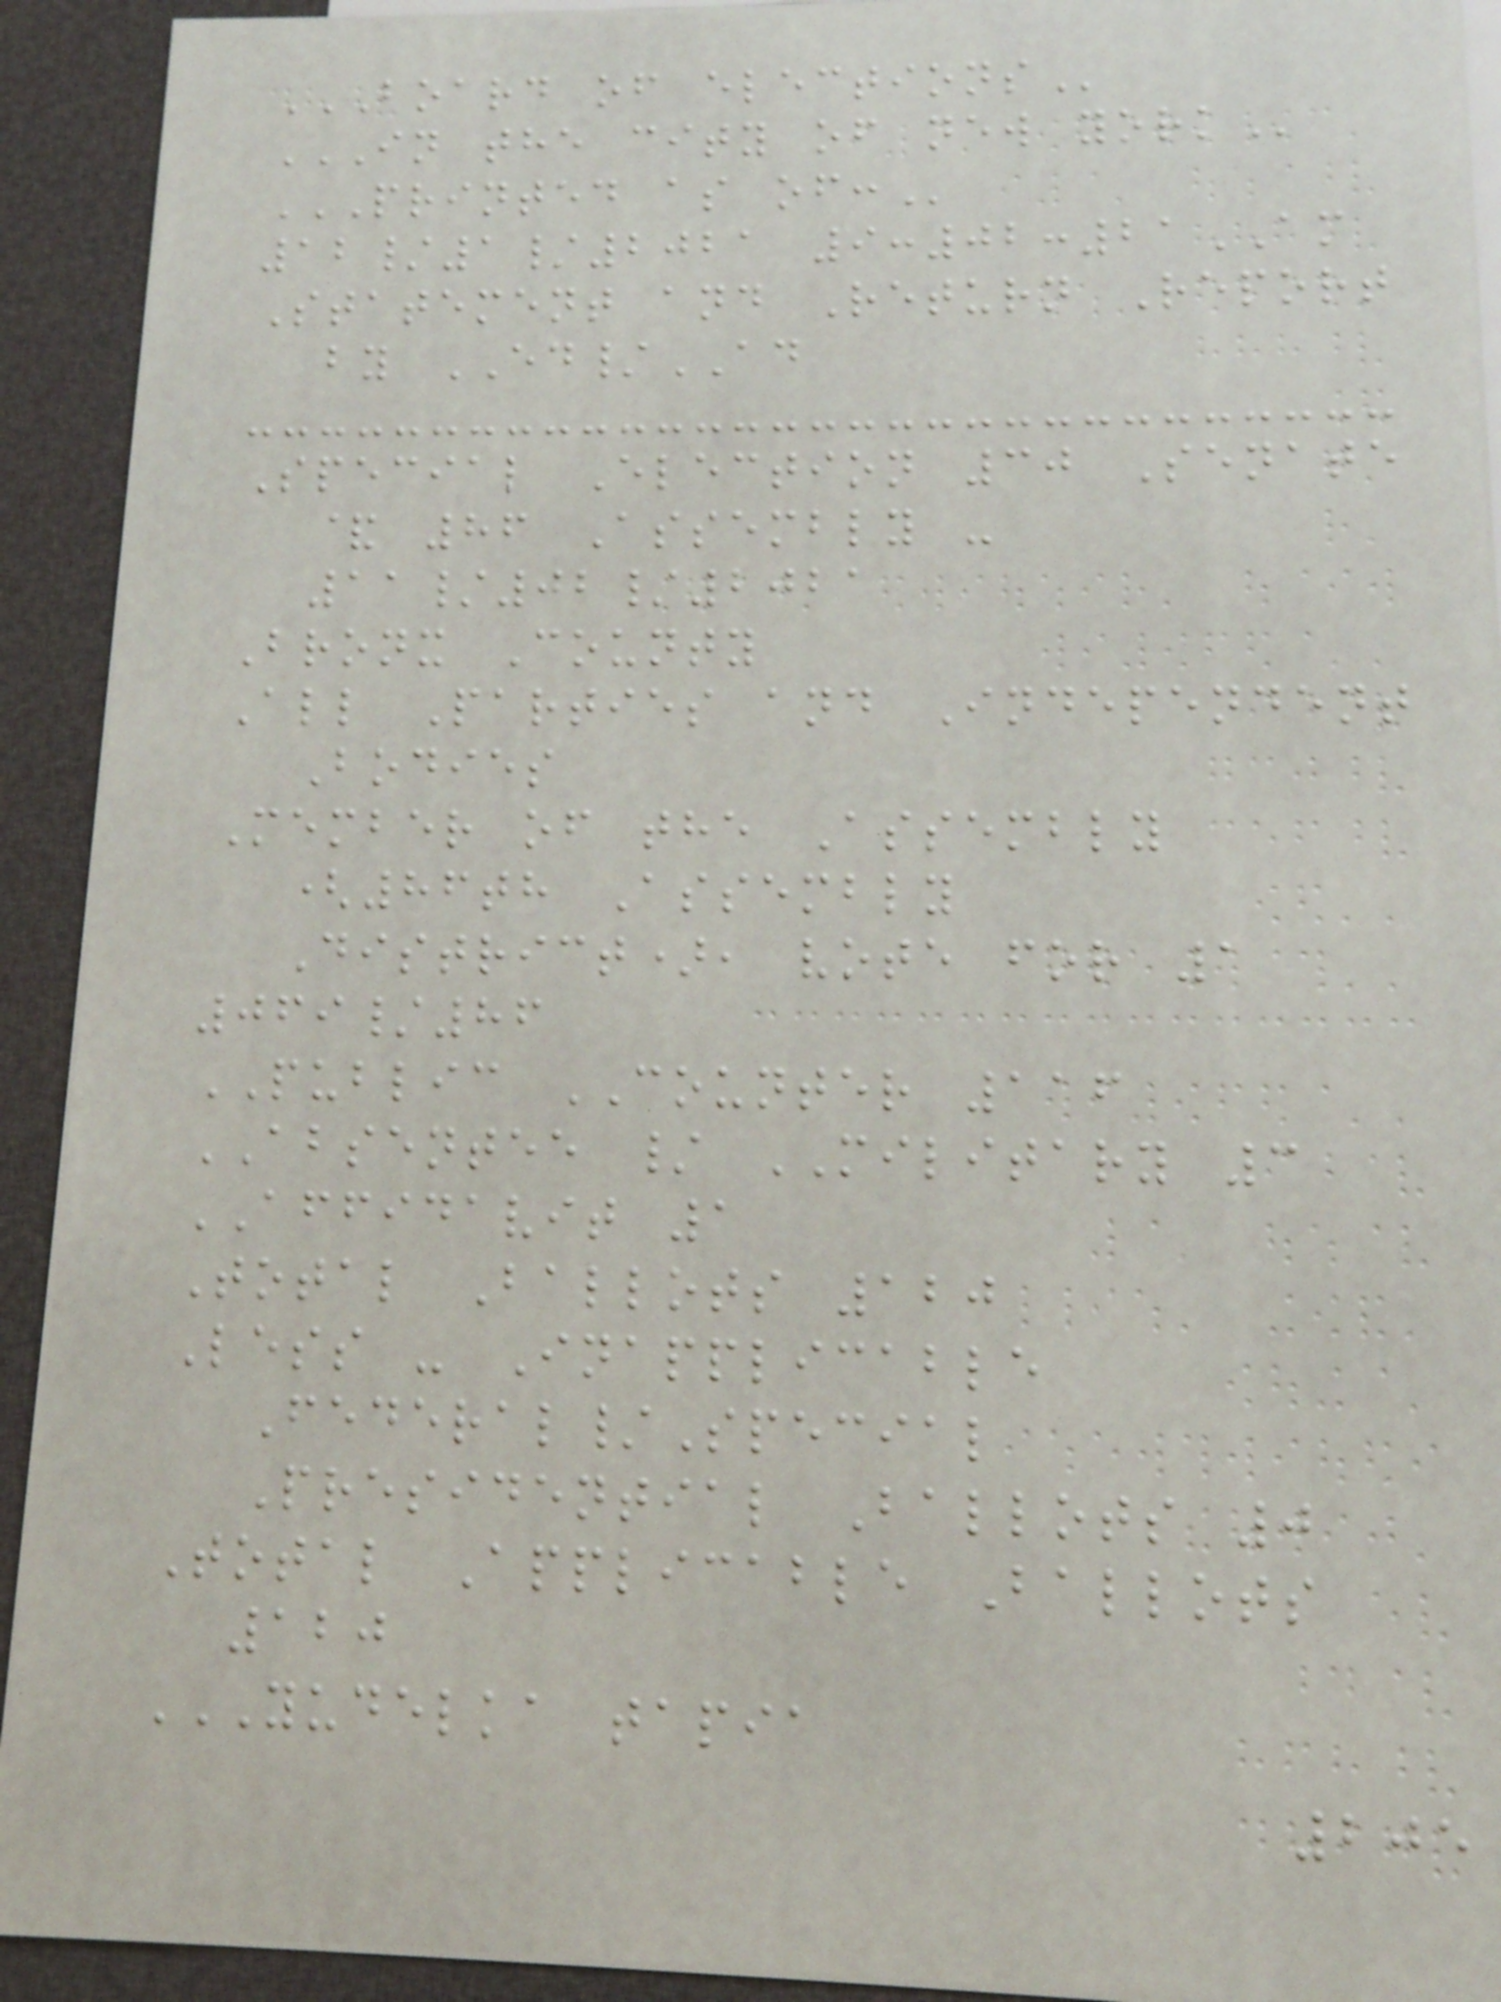BOARD OF ELECTIONS
IN THE CITY OF NEW YORK
PRINTED AS OF:
12/1/2021 9:02:21AM
Statement and Return Report
by ED/AD
Special Election 30 Senate
& 86 Assembly -
11/02/2021
Bronx County
All Parties and Independent
Bodies
Member of the Assembly
(86th Assembly
District), vote for 1
069/86
PUBLIC COUNTER 116
ABSENTEE / MILITARY 3
AFFIDAVIT 1
Total Ballots 120
Less - Inapplicable
Federal/Special
Presidential Ballots 0
Total Applicable Ballots
120
YUDELKA TAPIA
205
